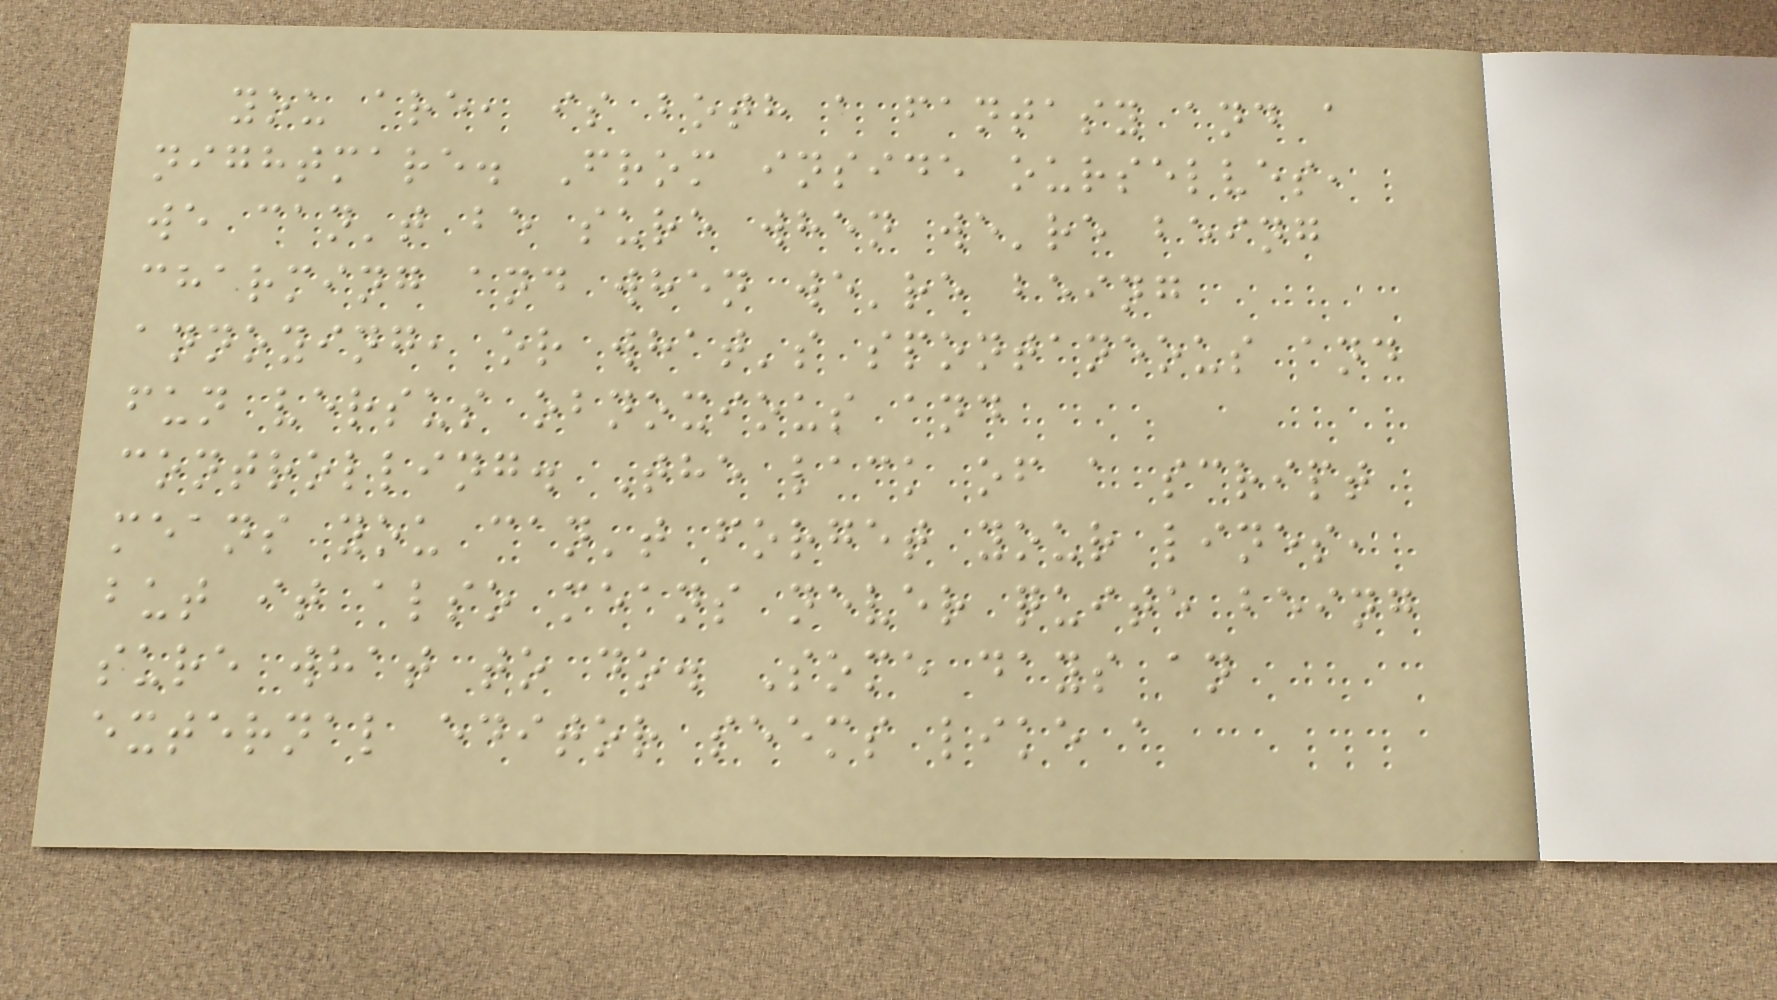you are, is both a fantasy and a
nightmare. From inside ourselves,
we can't be sure when we're being
charming and when we're being
annoying, or what's spontaneous and
fun versus obnoxious and
controlling. The lack of a script
means you can't forget your lines,
but it also means never quite being
sure what to do. Some days an
external editor seems like a
